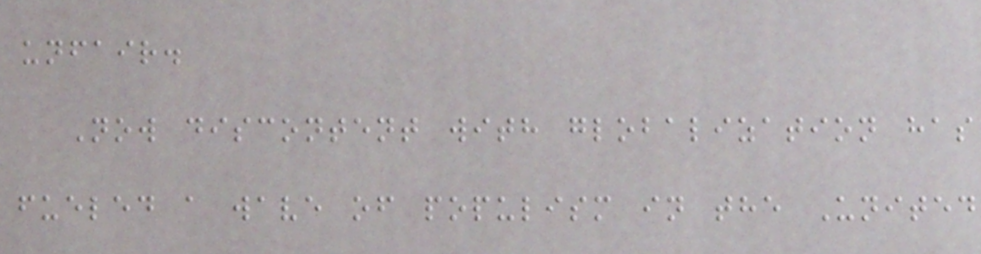unfair.
Now discontent with globalization has
fueled a wave of populism in the United
